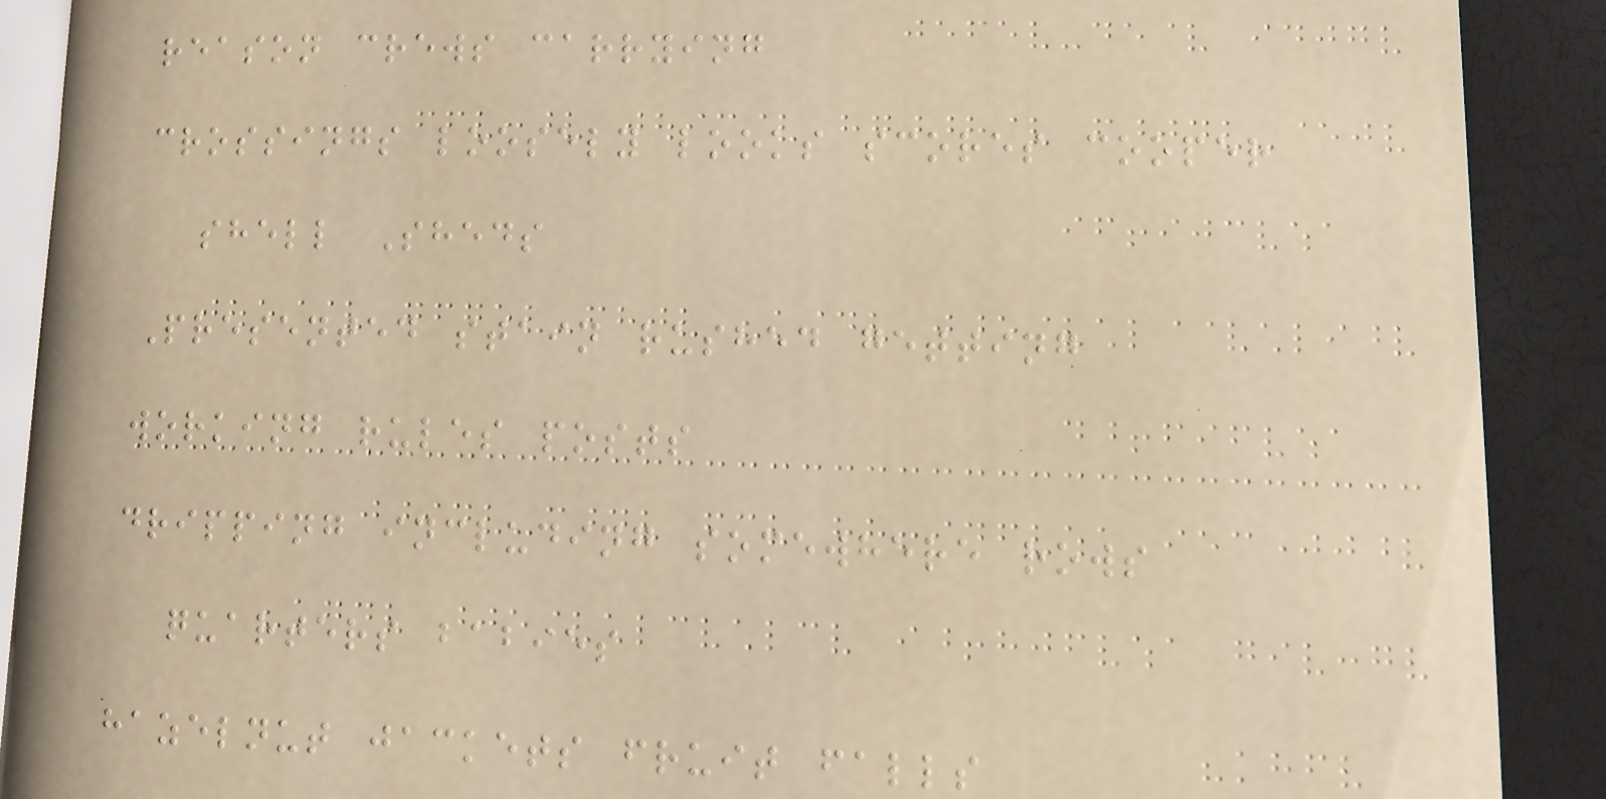reason crews carrying
crossings loosely looks scores cooper
shell Sheds
Presented stain rushed getting
working rules posts
dripping including somewhere rows
quarters babies
hazelnut jackets fruit falls
